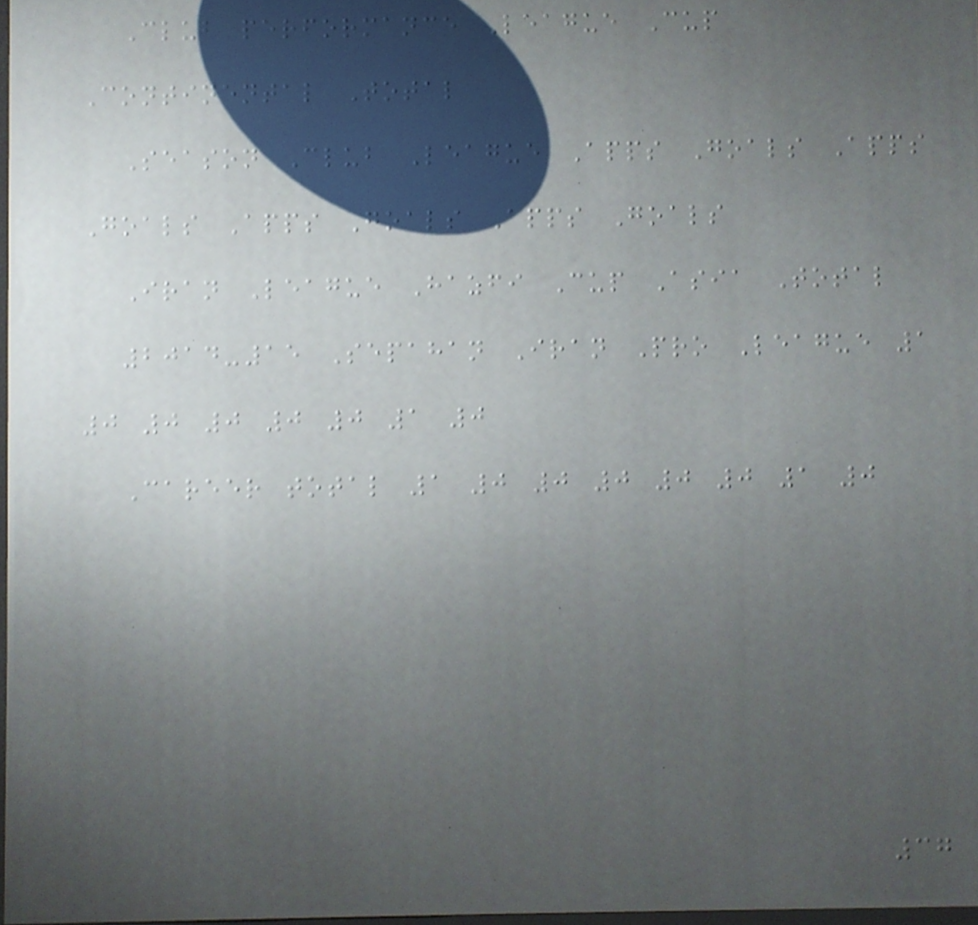Club performance League Cup
Continental Total
Season Club League Apps Goals Apps
Goals Apps Goals Apps Goals
Iran League Hazfi Cup Asia Total
2014-15 Sepahan Iran Pro League 1
0 0 0 0 0 1 0
Career total 1 0 0 0 0 0 1 0
37
